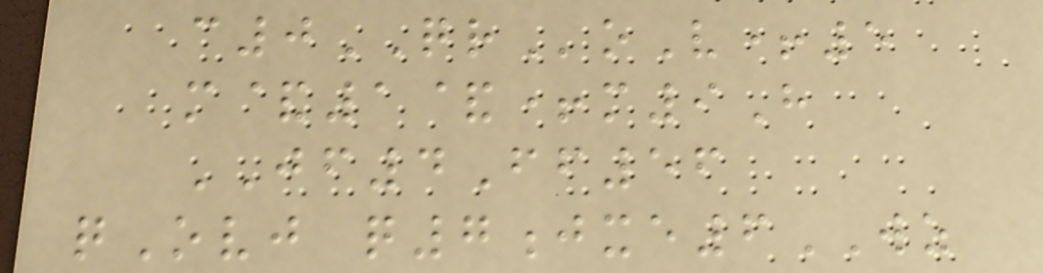c0QRoV+5
m&1&+m9H
JF4Ff56
qOvj q7jxe6WZ
